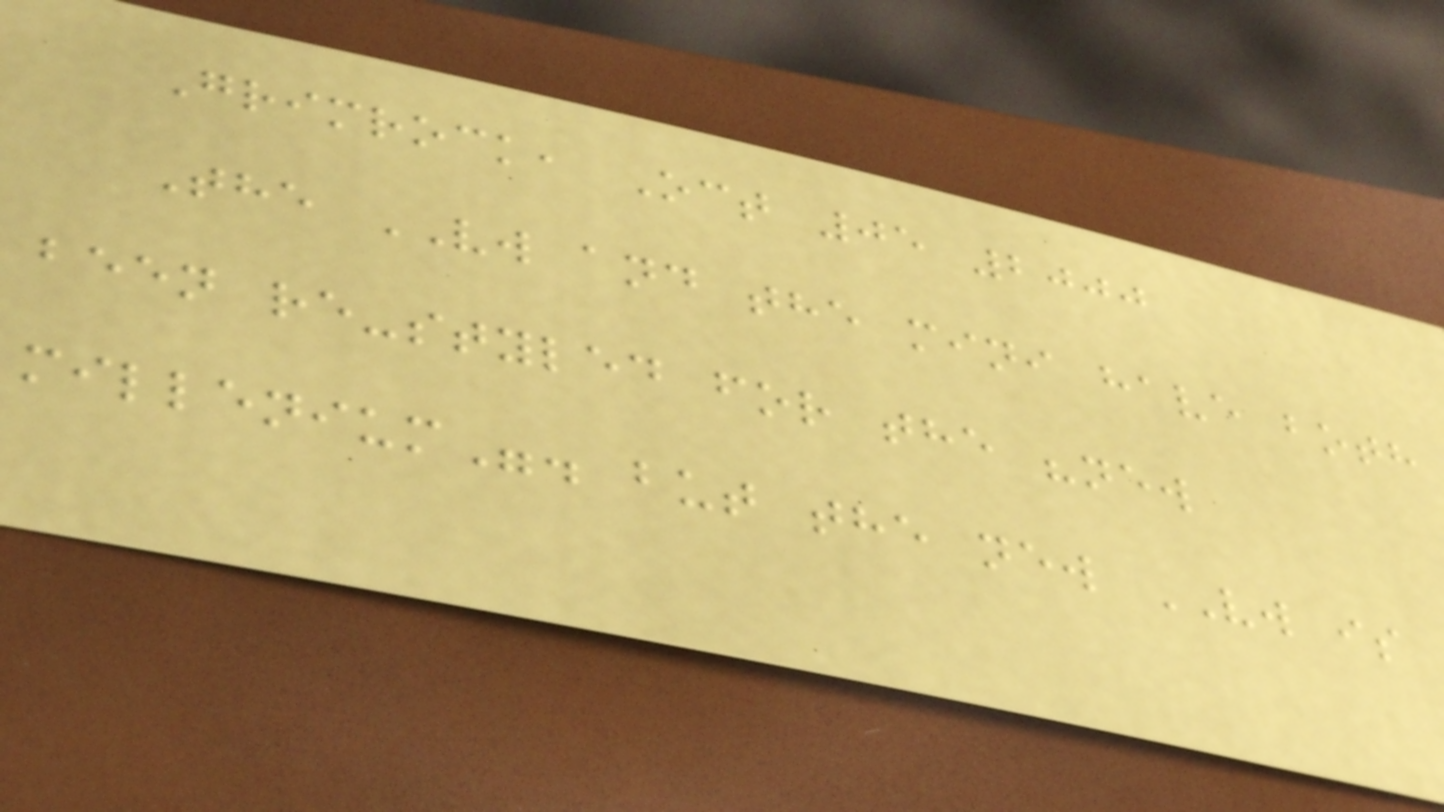Grimrock, Oct 05 2000
The VW and the mini have both
been re-styled for the "new
millenium". but the new VW is
